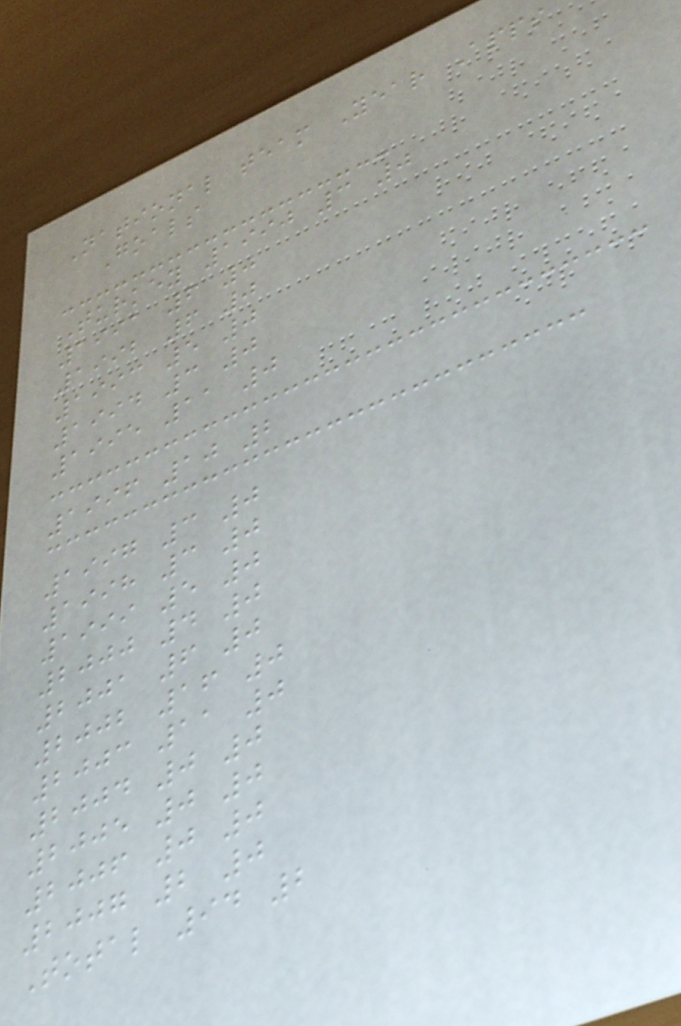National team Year Apps
Goals
Turkey 1990 3 0
1991 6 0
1992 6 0
1993 5 0
1994 3 0
1995 11 0
1996 10 2
1997 3 0
1998 3 0
1999 5 0
2000 4 0
2001 6 0
2002 16 0
2003 11 0
2004 0 0
2005 0 0
2006 0 0
2007 2 0
Total 94 2
